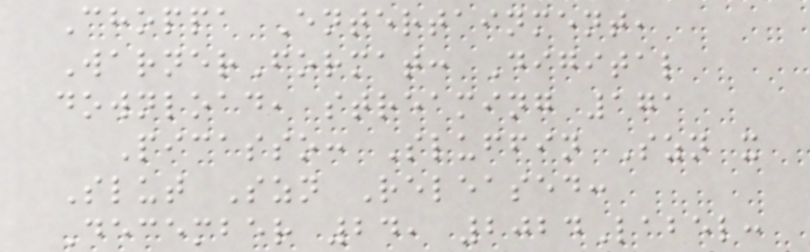Choppa Entertainment,
WarnerFormat: Digital
download, streaming 171
Picasso: Sluffin Szn x
Slut Szn Released:
December 24, 2024Label:
